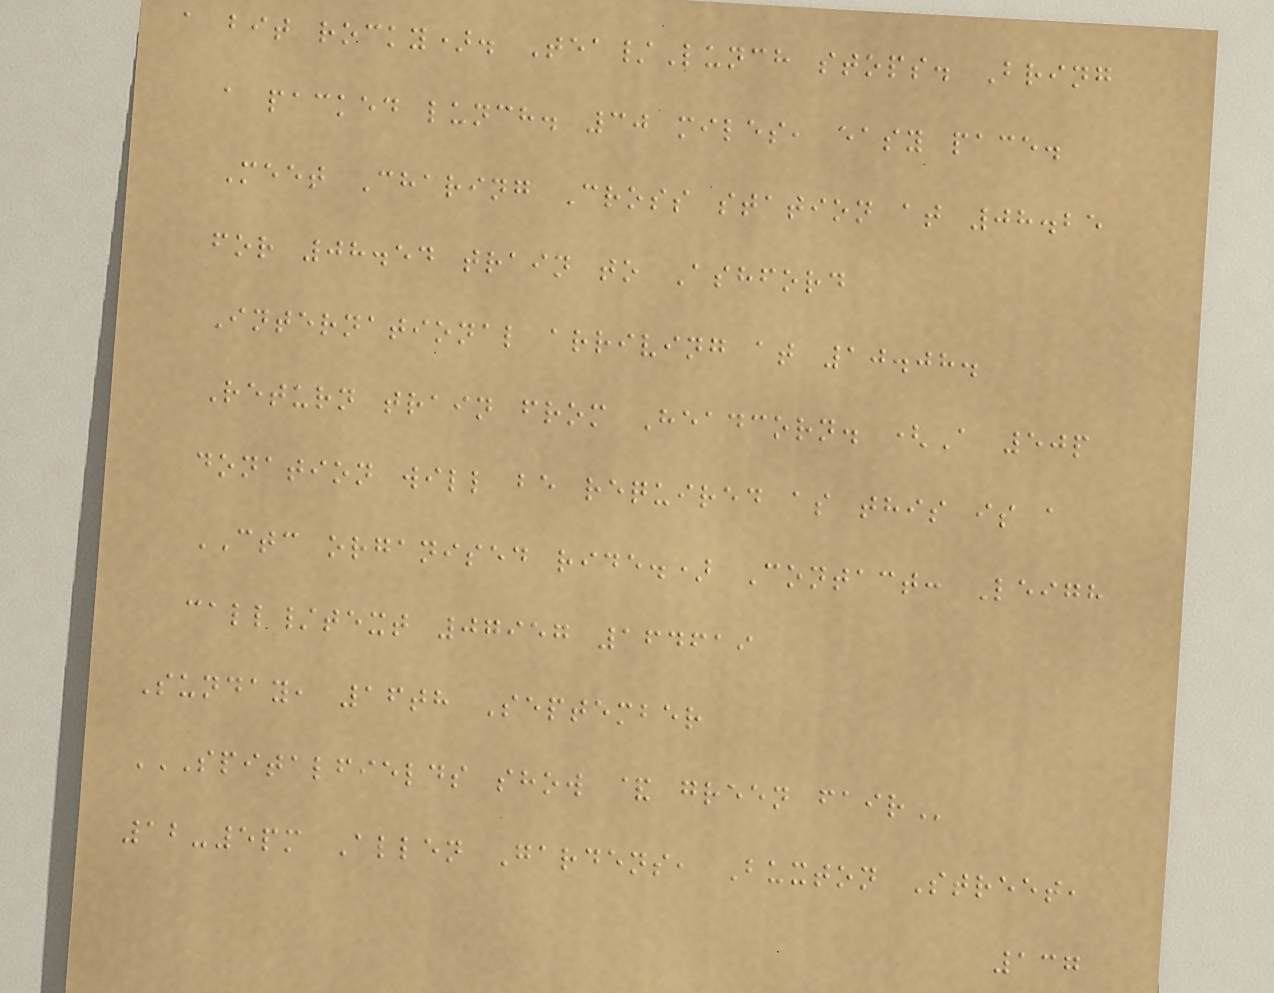a bit rocky). Tea/Lunch stops. Bring
a packed lunch. 30 miles, easy pace.
Meet Charing Cross station at 08.25
for 08.54 train to Ashford
International arriving at 10.08.
Return train from Headcorn. (A 50p
donation will be required as this is a
CTC organised ride.) Contact: Leigh
call/text 07957 164619
Sunday, 16th September
SPITALFIELDS SHOW & GREEN FAIR
12-5pm Allen Gardens, Buxton Street,
137
